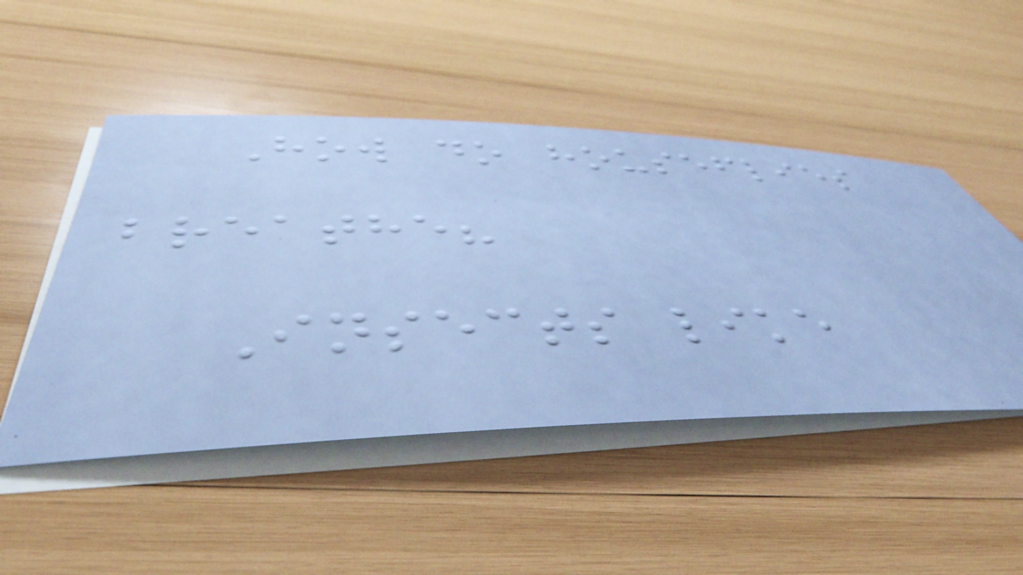How do houseflies
breathe?
Insects like
